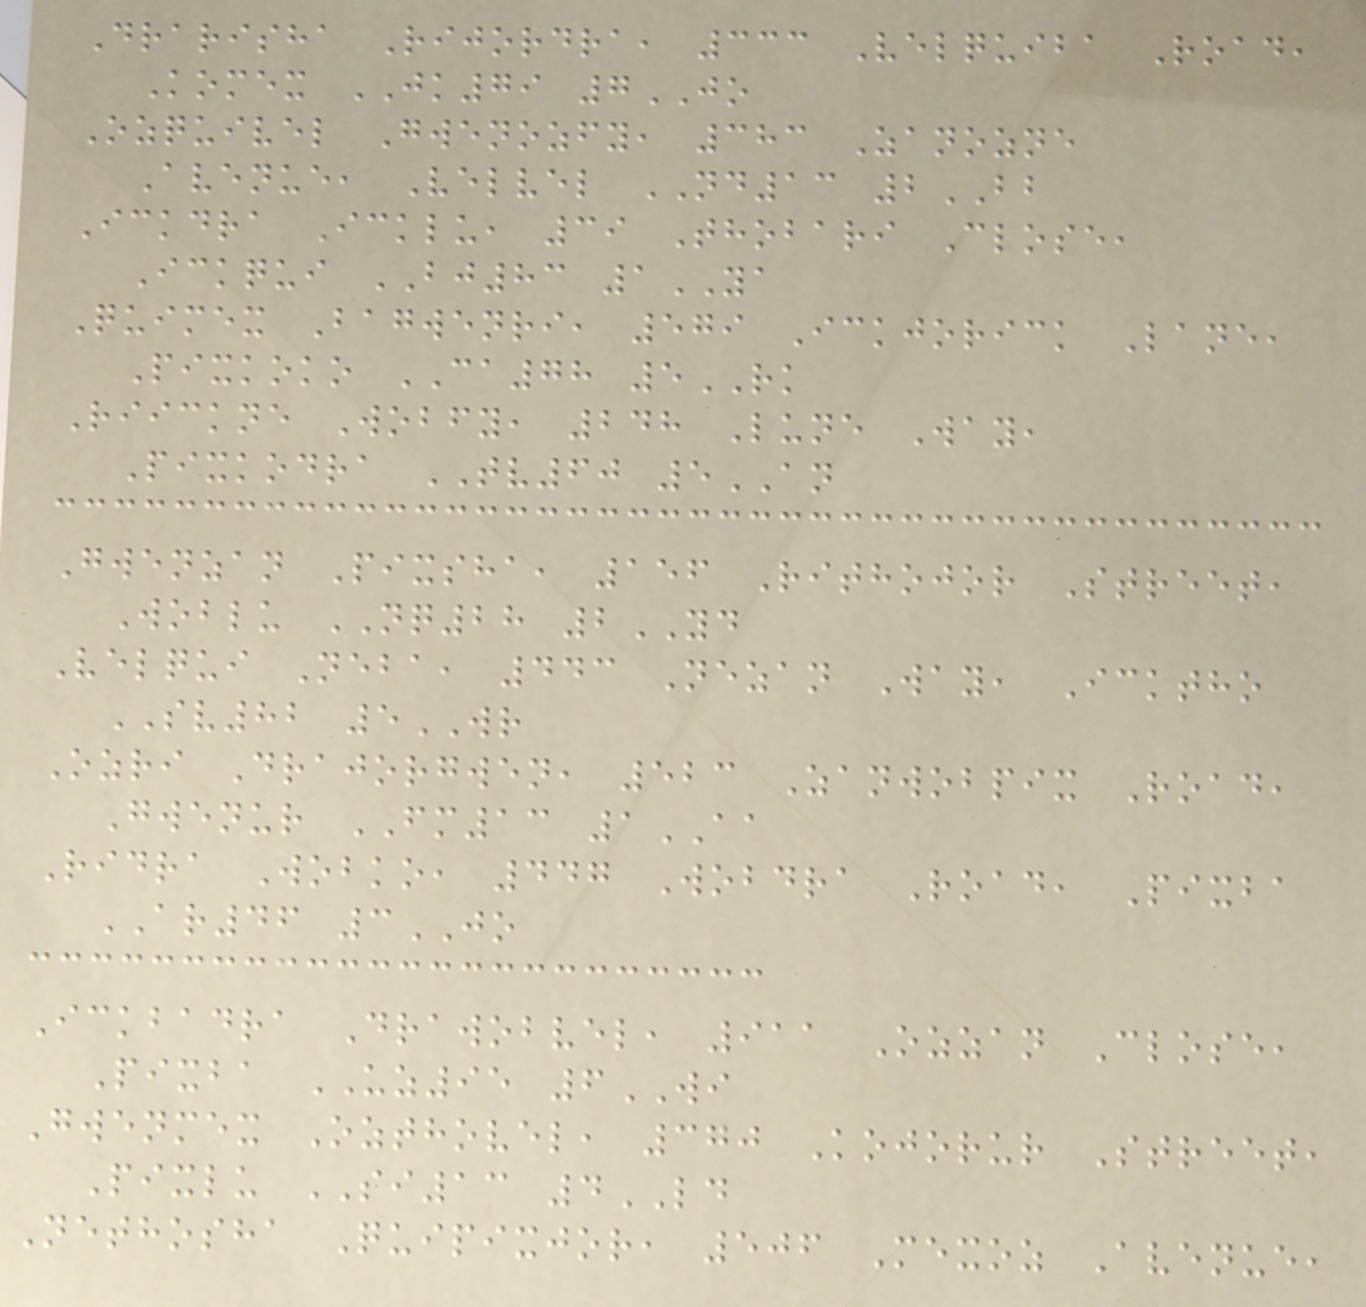Drarisha Rijordra, 333 Velquiba Road,
Komex JK79 7JO
Ozquivel Gwenozfy, 383 Zanozne
Avenue, Velvel ND13 2BB
Ickdra Icklu, 39 Thobari Close,
Ickqui BJ83 1YA
Quimex Bagwenri, 579 Ickjorick Lane,
Pixkoko CA78 5RK
Riickne Wobfy, 248 Lune Way,
Pixkodra TV60 5AN
Gwenzan Pixsha, 156 Rithojor Street,
Woblu NQ28 2YD
Velqui Neba, 443 Nezan Way, Icktho
SV82 5WR
Ozri Drajorgwen, 523 Zanwobpix Road,
Gwenur FM13 1AA
Ridra Wobko, 447 Wobdra Road, Pixba
AR46 3JO
Ickbadra Drawobvel, 911 Ozzan Close,
Pixba UZ95 6WI
Gwenmex Ozthovel, 370 Kojorur Street,
Pixlu SI13 4LD
Nethosha Quipixjor, 506 Mexoz Avenue,
